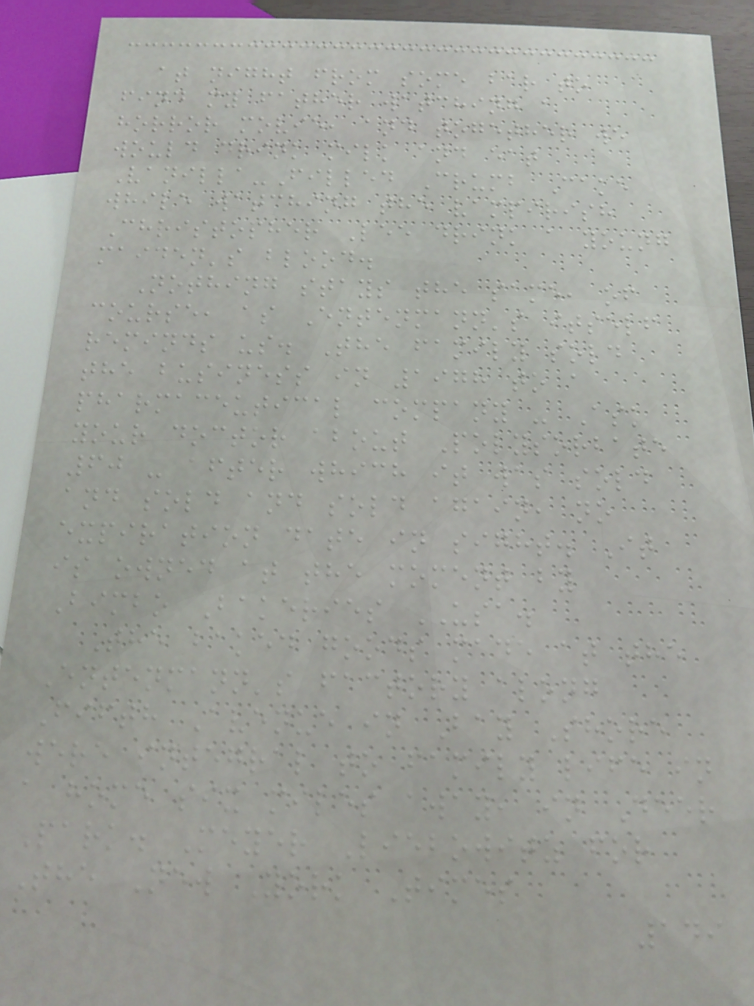at night from some bar to
find my father watching a
horror movie, and together we
would drink milk and eat
Vanilla-Filled Crumb Cake
while watching the vampirish
Christopher Lee drink a young
maiden's blood.
Nothing stays the same, of
course, as Entenmann's itself
reminds us. The family sold
the business in 1978 to a
pharmaceutical company - Ask
your doctor about Polysorbate
60 - after which it was sold
and sold and sold again, no
expiration date in sight. It
is owned at the moment by
Bimbo Bakeries USA.
The baked goods made at the
Entenmann's factory along
Fifth Avenue in Bay Shore
were integral to family life in
a home six miles away, in Deer
Park. Meyer Liebowitz for
The New York Times
149
